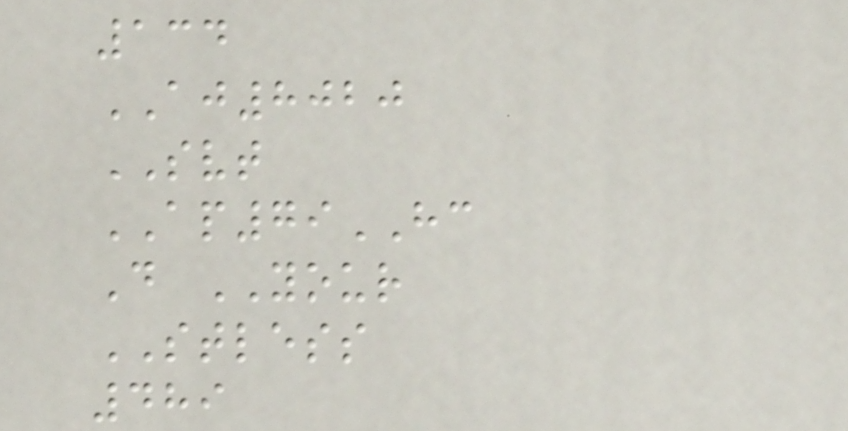134
AJ8020
SVT
AP79HC
D YOUR
STLESS
489
